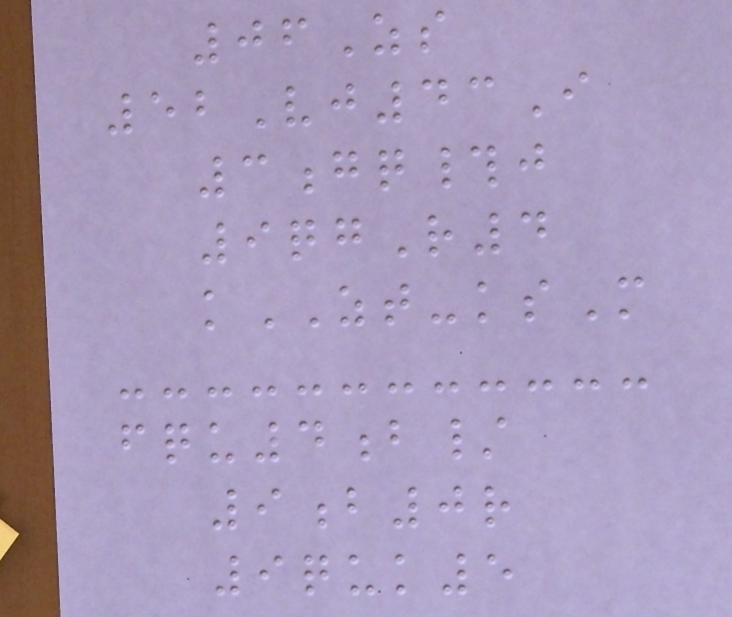06Zs
52Vj43I
3gq#j
9qgR4
kZT-ksM
fqu4b/
9b0r
9quk5
